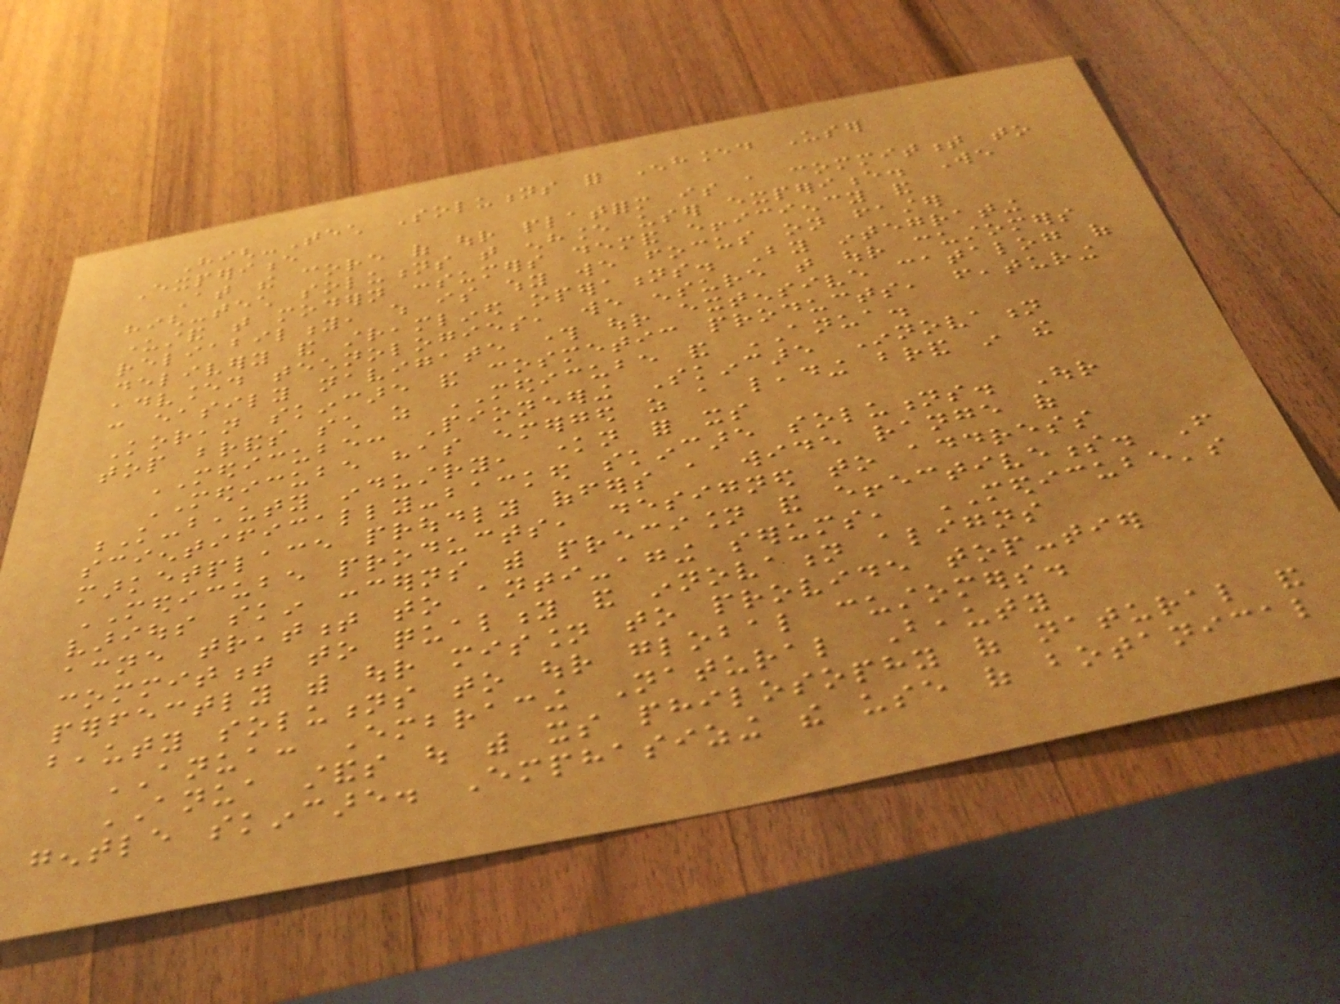High-Tech Solutions for Enhanced User
Experience
At the core of our platform is a commitment to
high-tech solutions that enhance user experience. We
understand that modern consumers demand efficiency and
reliability, which is why we focus on faster
delivery and streamlined operations. By integrating
advanced technologies, we ensure that our customers
can easily navigate through our extensive catalog of
Korean skincare and cosmetic products, featuring
top brands such as MEDICUBE and ANUA.
MEDICUBE: Pioneering Skincare Innovation
MEDICUBE has emerged as a leading brand in the
K-beauty industry, known for its
scientifically-backed skincare solutions. Our
marketplace proudly offers a wide range of
MEDICUBE products, designed to address
various skin concerns with precision and effectiveness. From
acne treatment to anti-aging serums, MEDICUBE's
commitment to quality and innovation aligns
perfectly with our mission to provide top-tier
beauty solutions to our global customers.
ANUA: Embracing Natural Beauty
ANUA stands out with its philosophy of natural and
gentle skincare. Emphasizing the use of botanical
